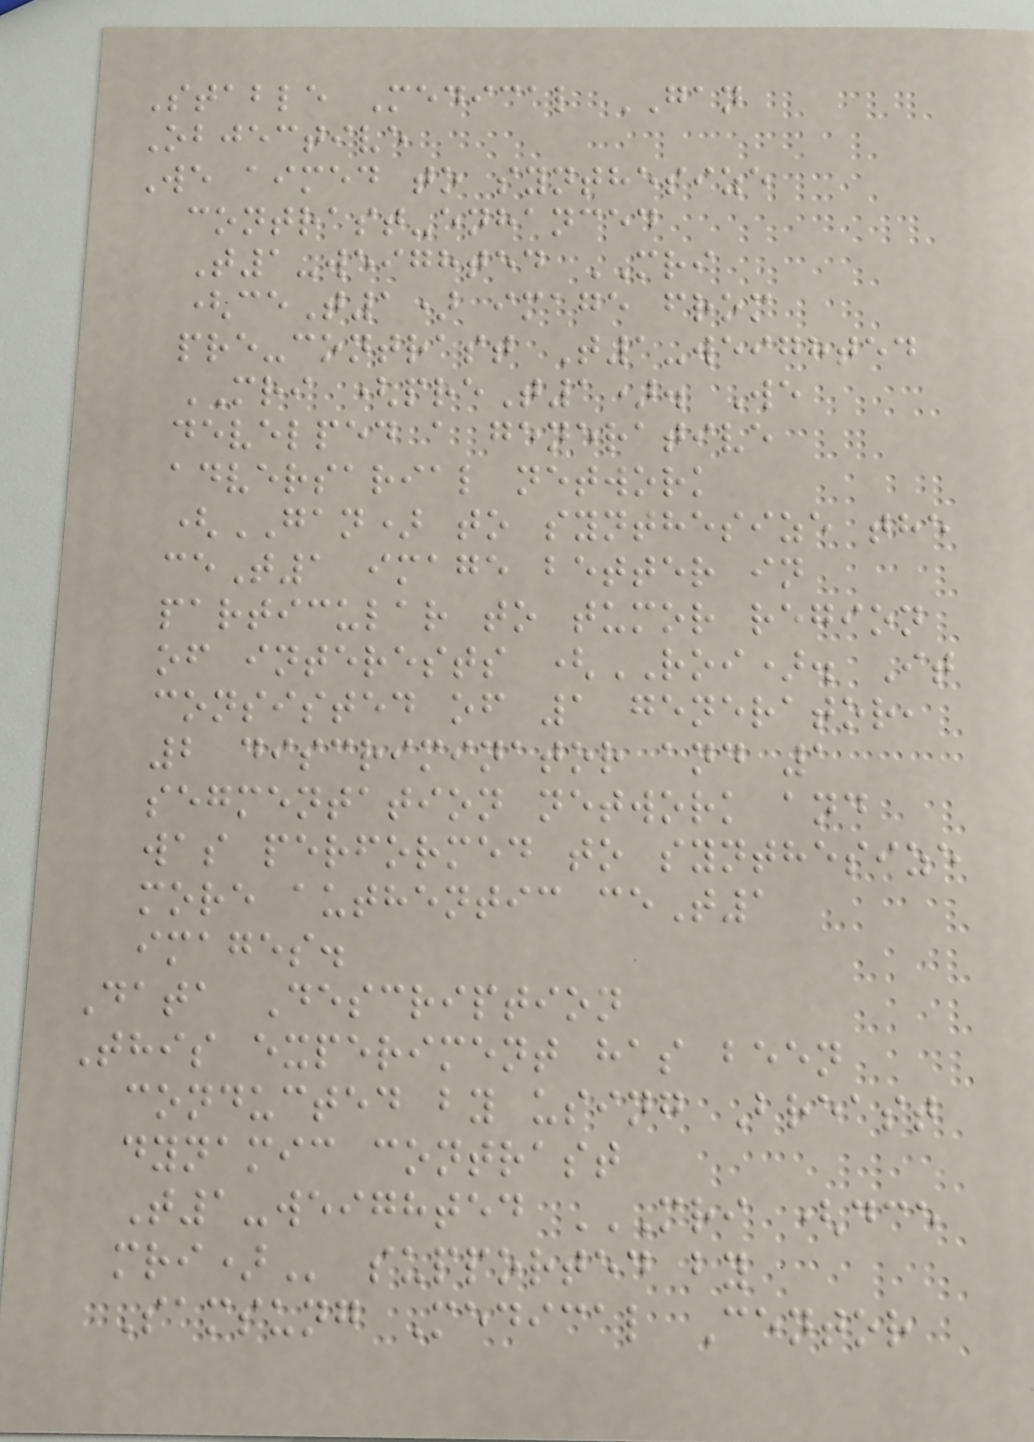Stable Medical GAN
Objective
We aimed to synthesize
contrast-enhanced
T1-weighted MRI
(ceT1) image from
pre-contrast T1-weighted
MRI (preT1). We
develped a generative
adversarial network
(GAN) to synthesize the
ceT1 image better in
particular to tumor region
of interests (ROI). It
consisted of 1 generator,
2 discriminator and 1
segmentation network and
was performed to synthesize
more authentic ceT1
images.
Data Description
This experiment has been
conducted by using Breast
dynamic contrast
T1-weighted MRI (DCE
MRI) supported by
Samsung Medical Centor
